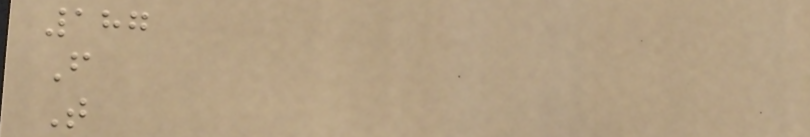187
F
T
